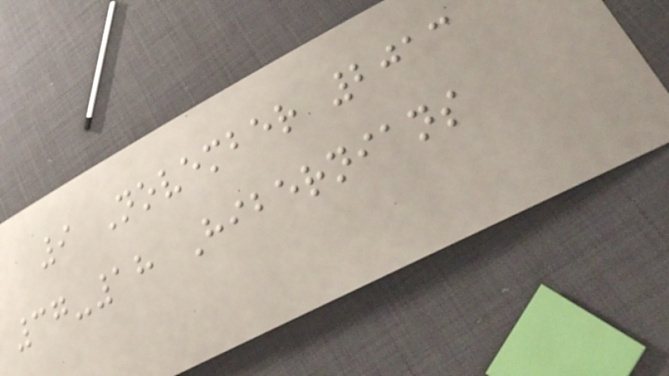9 November 2013
37-18 Hibernians
